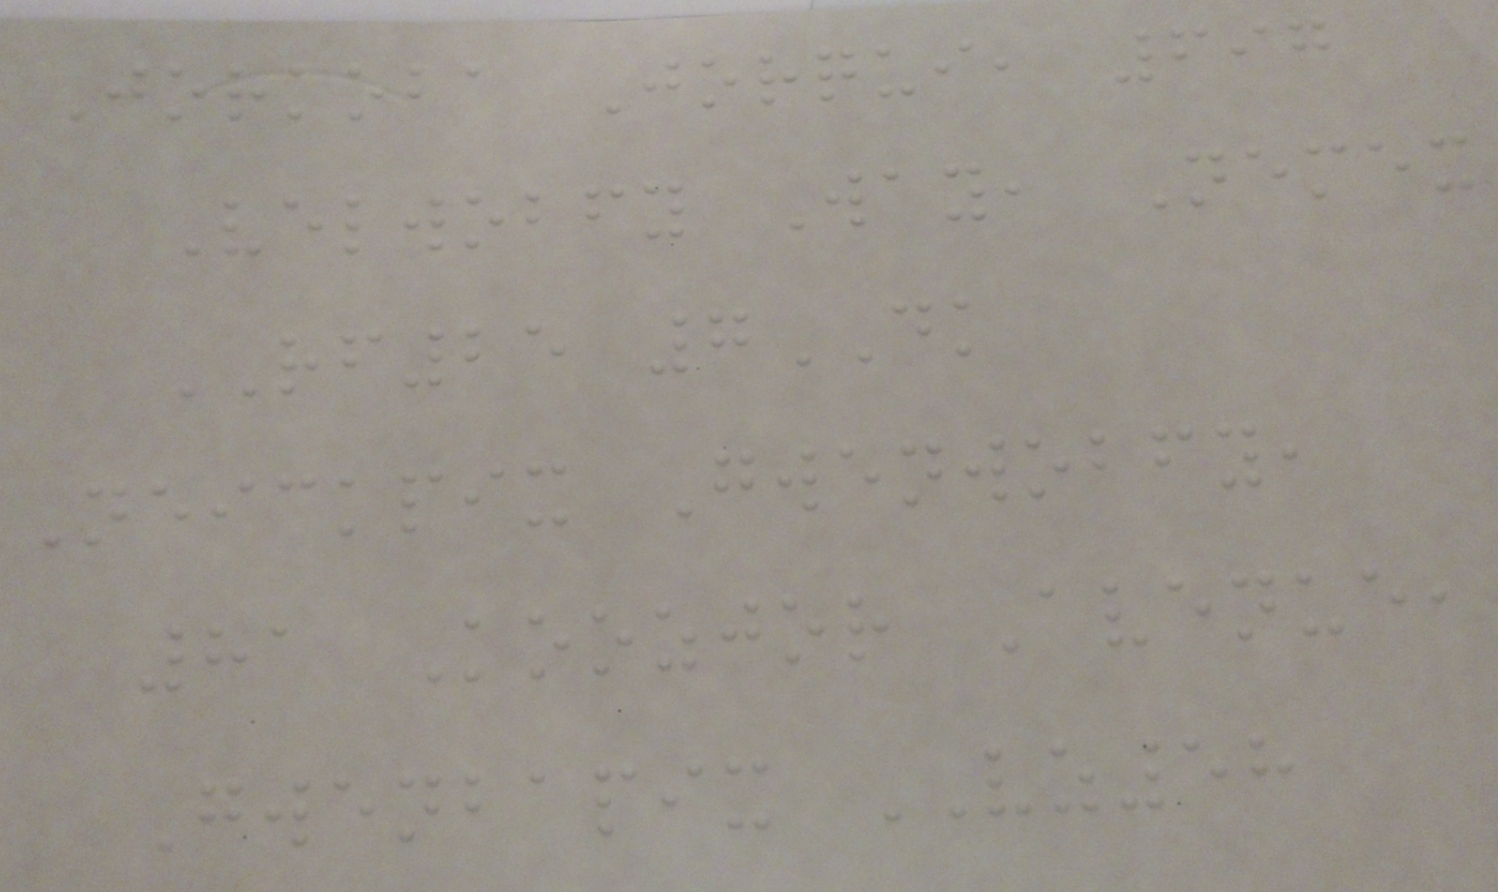Jorkoba Jorqui, 697
Velwobfy Way, Nemex
RF25 7DK
Neickpix Gwenwobfy,
81 Koozjor Avenue,
Gwenbapix VZ58
